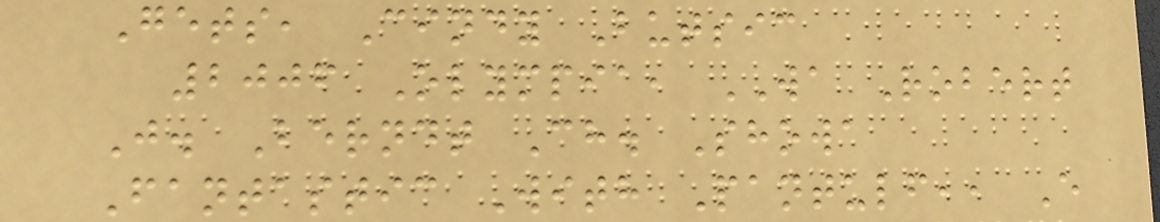Gets, Cindy Butsic
2006 Olympia, WA Robert
J. Berndt Ch. Showa
Fantastic With Pantulf,, E
